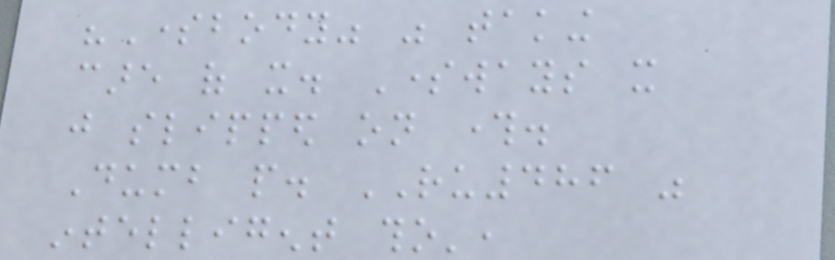"Somebody" was taking
care of it. Someways it
just slipped on through.
Dumb people. RU486 was
intelligent tho',
